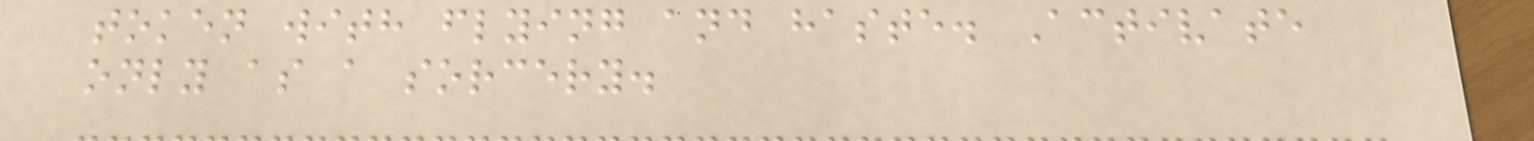token with flying and haste. Activate
only as a sorcery.
